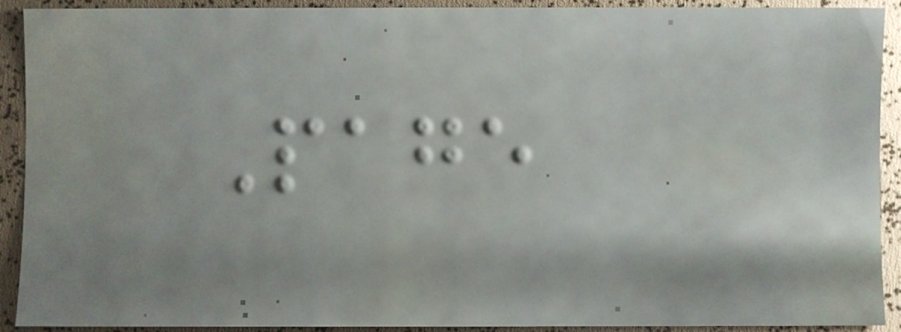Page
